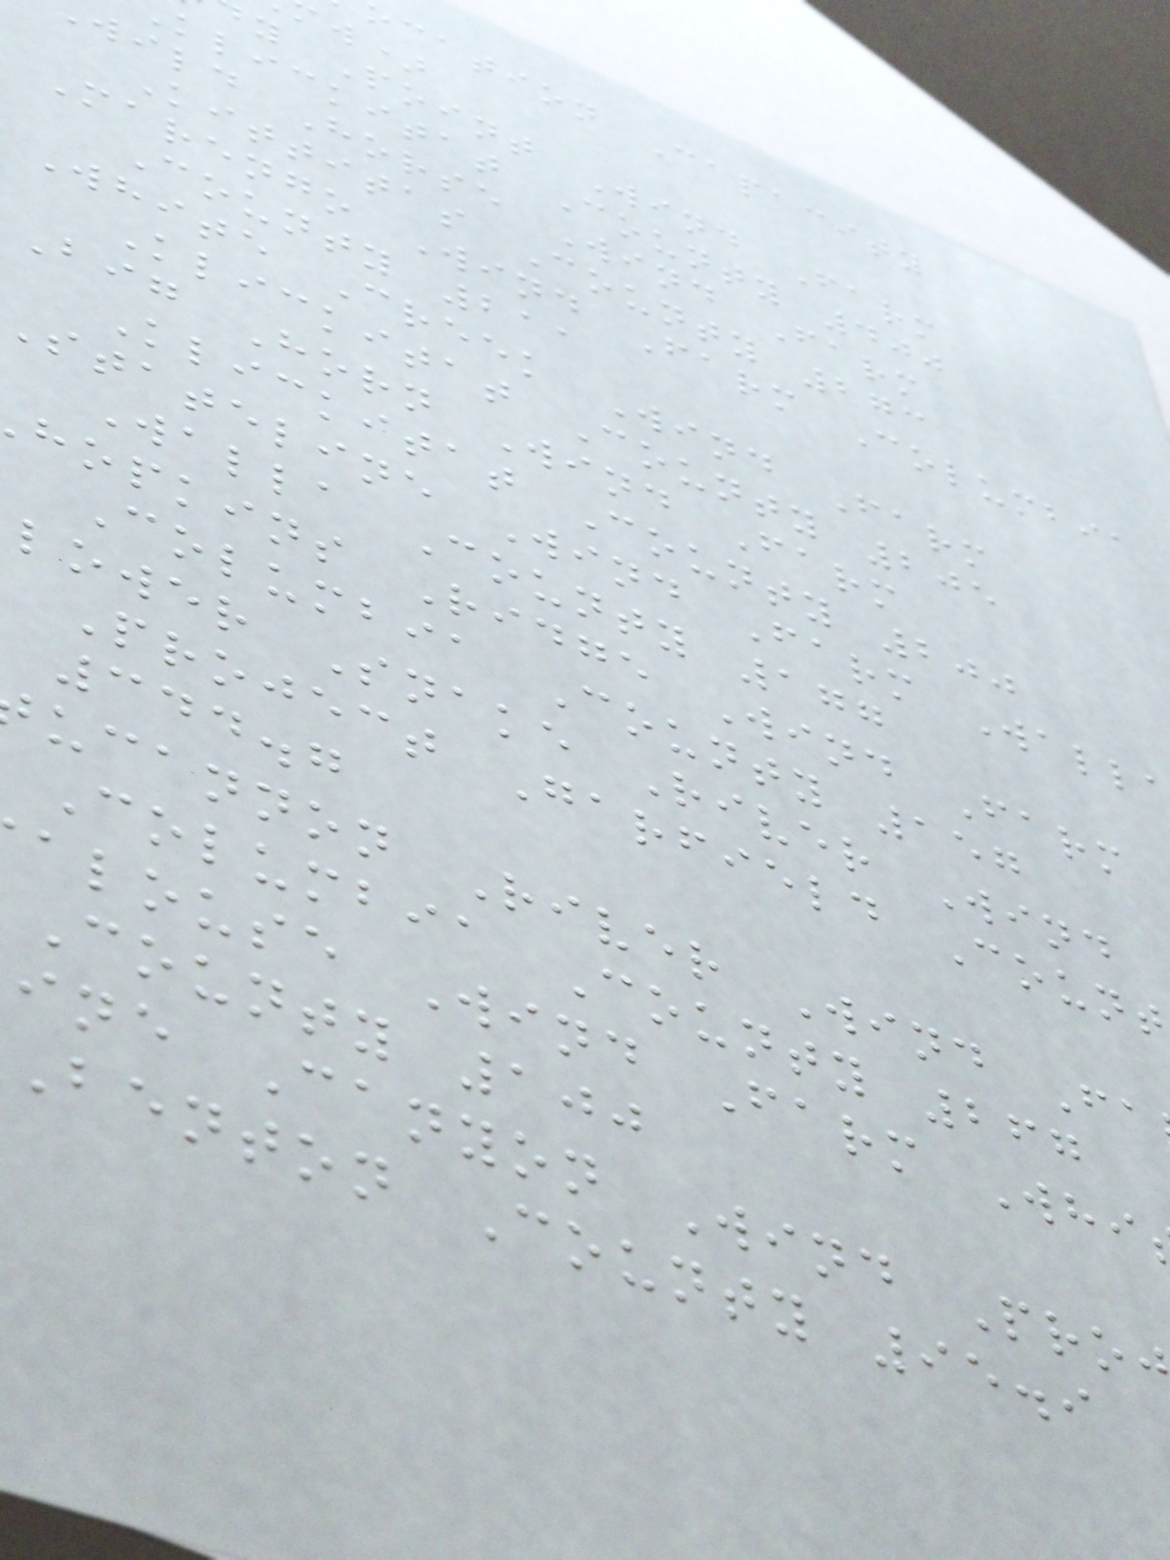cation Capacity
y Point Wind Farm
klickitat County 400
wild Horse Wind Farm
Kittitas County 273
Marengo Wind Farm Columbia
County 211
White Creek Wind Farm
Klickitat County 205
Big Horn Wind Farm
Klickitat County 200
stateline Wind Farm Wall
Walla County 177
hopkins Ridge Wind Farm
Columbia County 157
lower Snake River Wind
Project Garfield Count
344.7
ucannon River Wind Fa
Columbia County 267
alouse Wind Farm Whi
County 100
ine Canyon Wind Pro
Benton County 95.9
